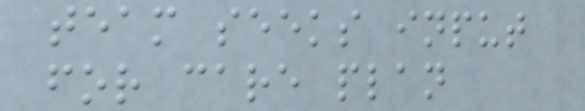team seeks input
for care plan
